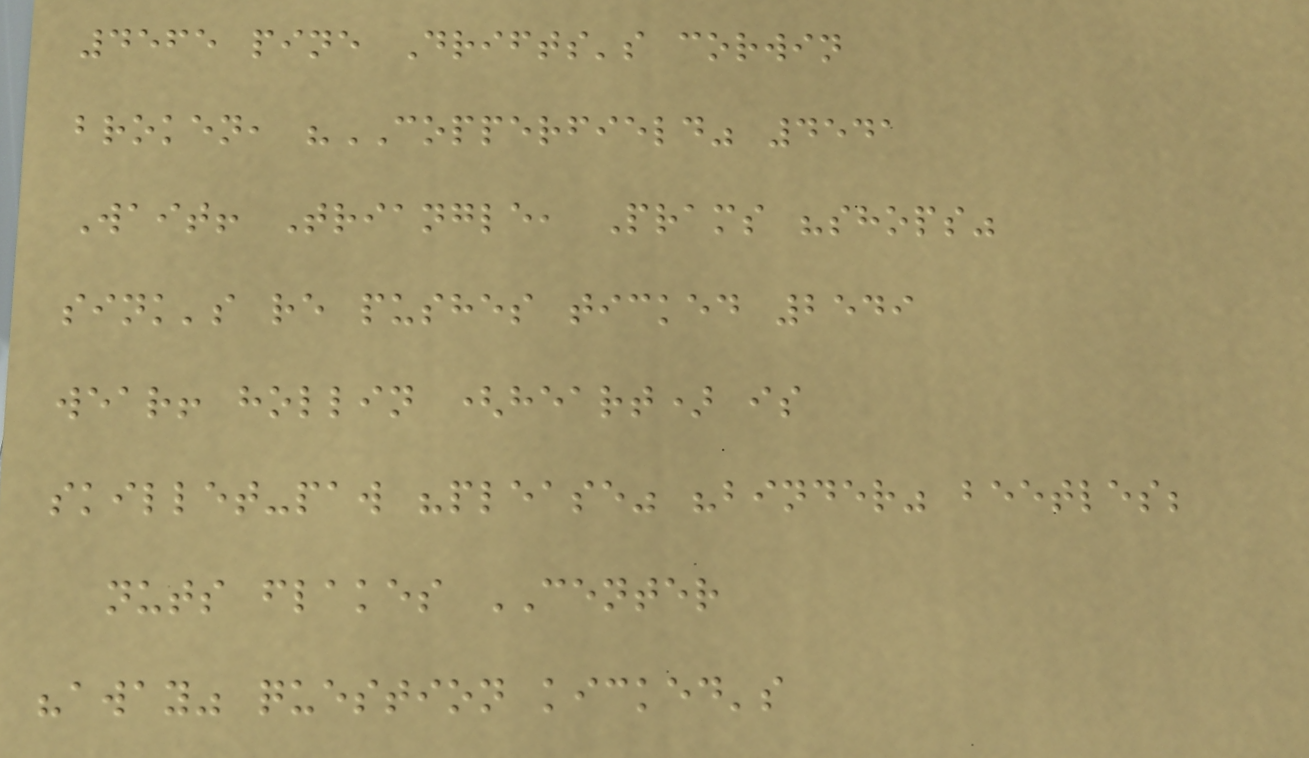4565 pine Drifts's corwin
broken, "COPPERFIELD" 4541
Wait! Triangle, Prams "shops"
sink's re pushes ticked 2549
wear! hollin (heart) is
skillet-paw "please" "binder" beetles;
nuts flakes CENTER
"away" question kicked's
